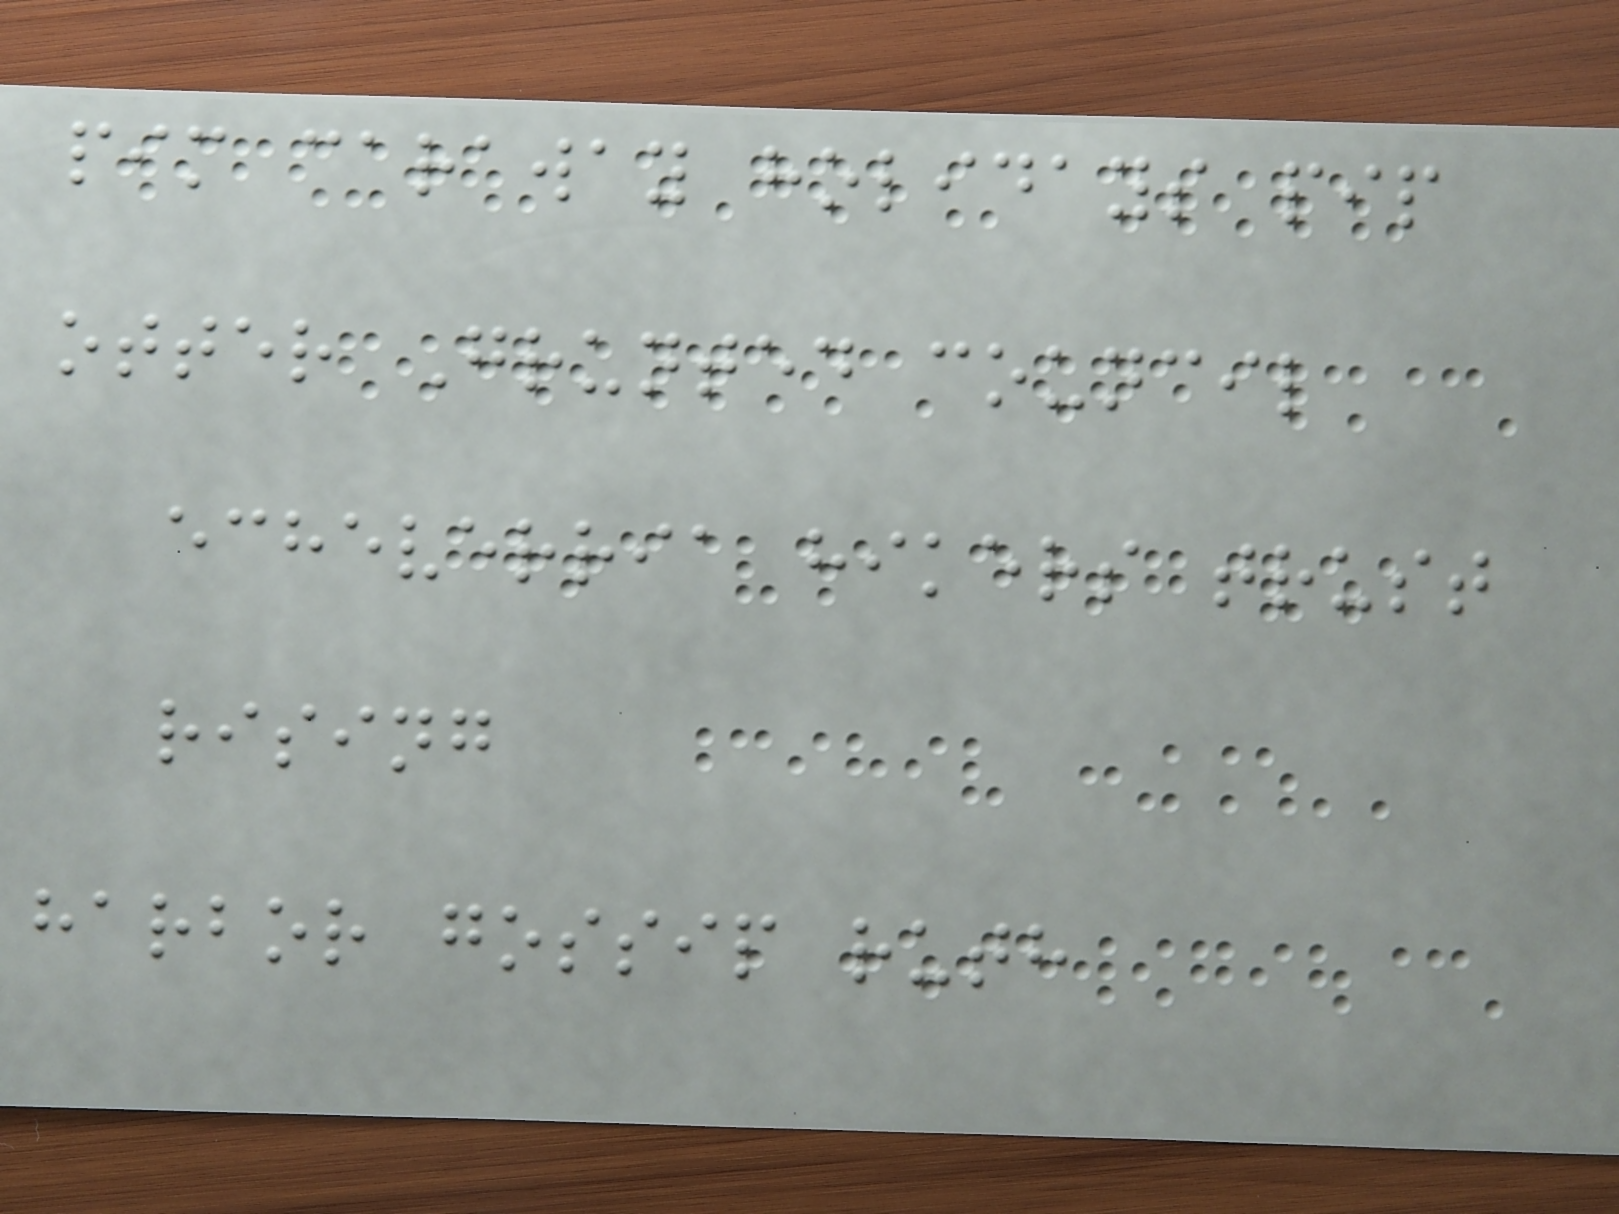pim caraway holidays pip
otter Grunted council
echeverria hikers trust
rising
harbor gossip ruth
